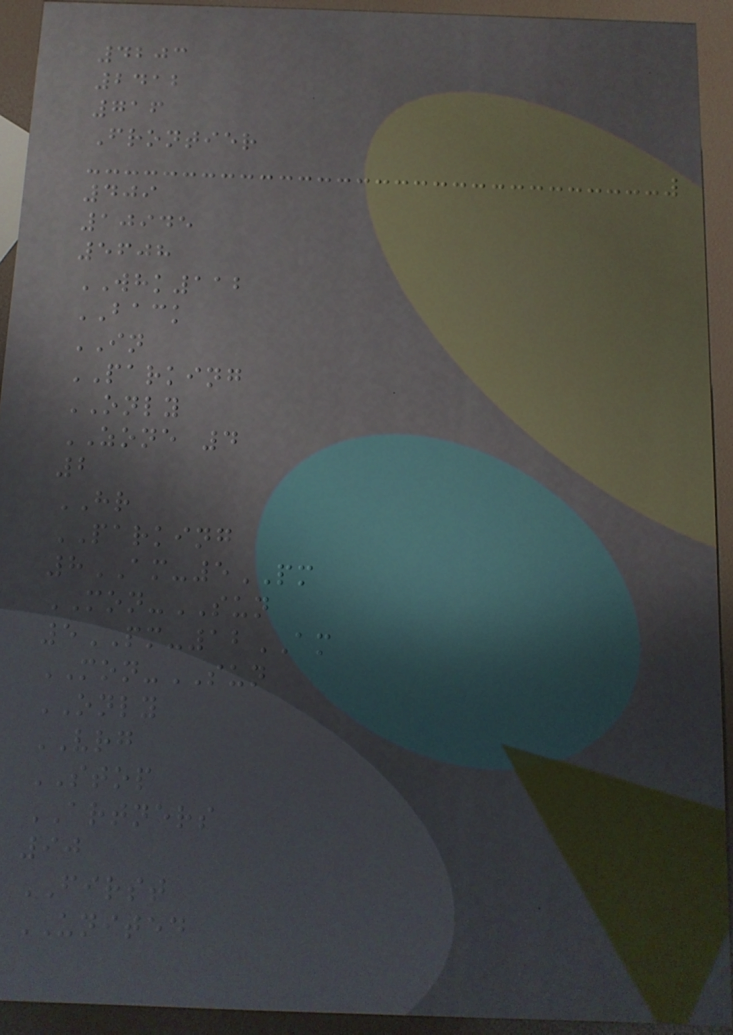4203
2412
716
Frontier
409
10945
5608
WHK112
BACK
IN
PARKING
ONLY
ZONE 4
2
HR
PARKING
8AM-5PM
MON-SUN
5PM-12AM
MON-SUN
ONLY
VRG
STOP
ARTNERS
90
FIRST
UNITED
